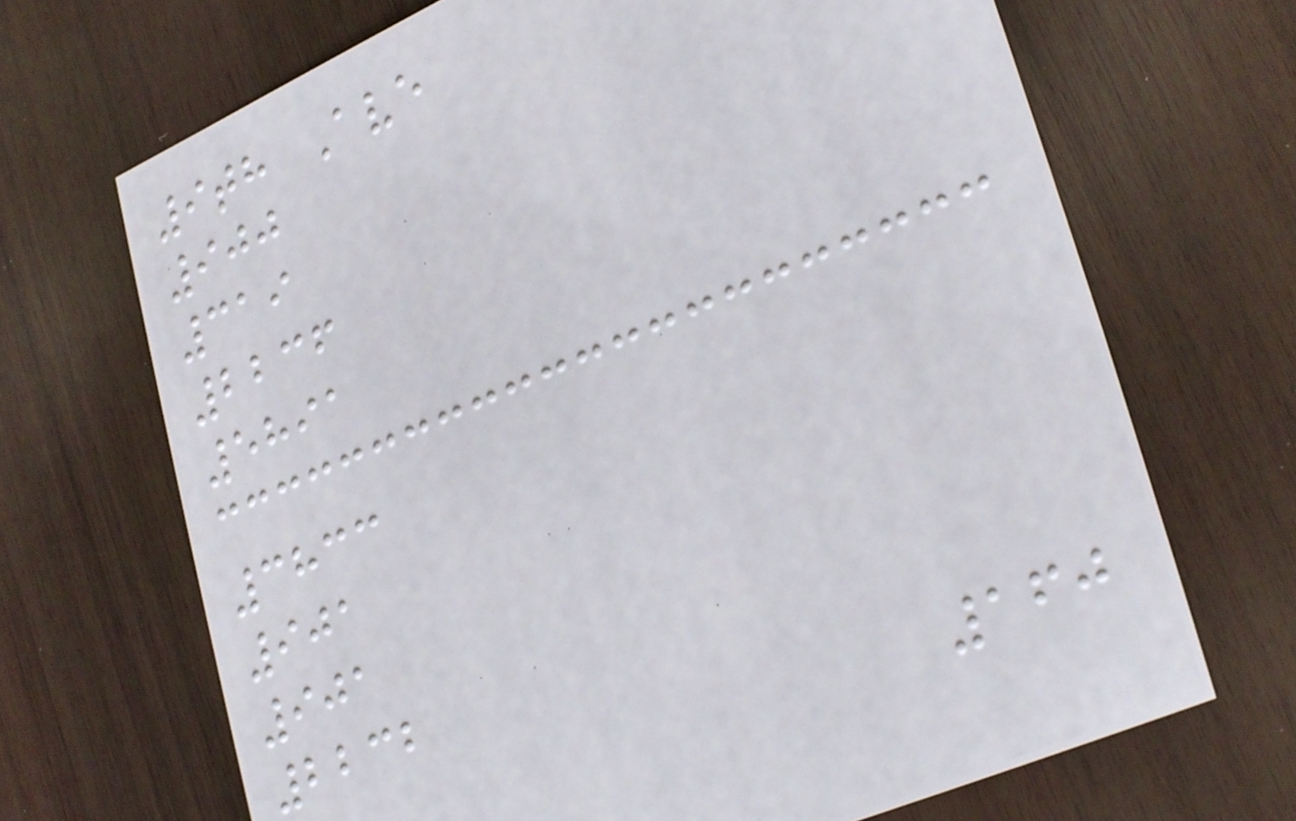9th Ave
900
319
2236
5891
3833
901
901
2232
160
